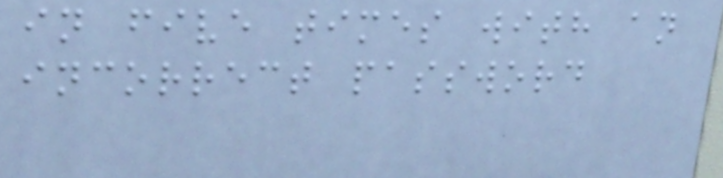in five times with an
incorrect password
